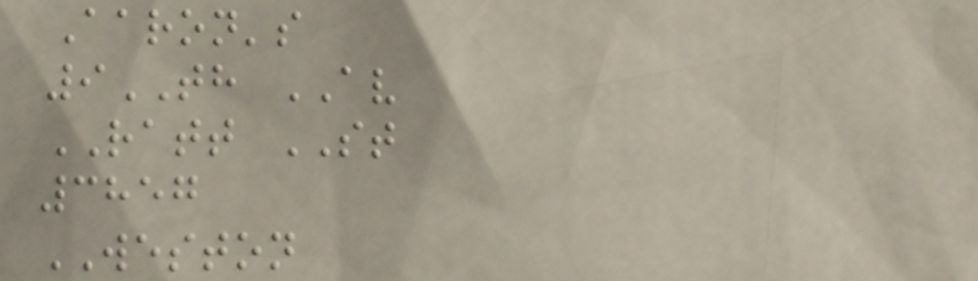Aaron's
9TH AV
RATT ST
3857
WESTON
